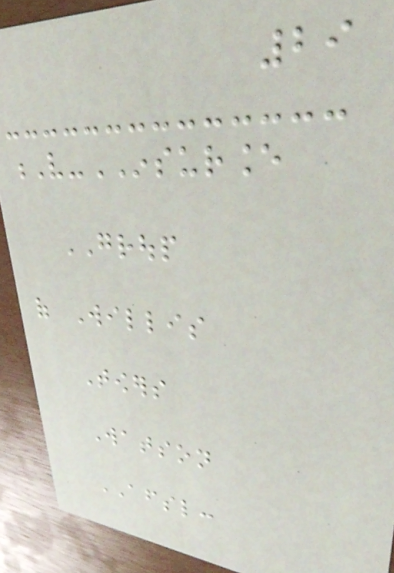29
V-INSURANCE
GROUP
of Willis
Towers
Watson
AFSL:
